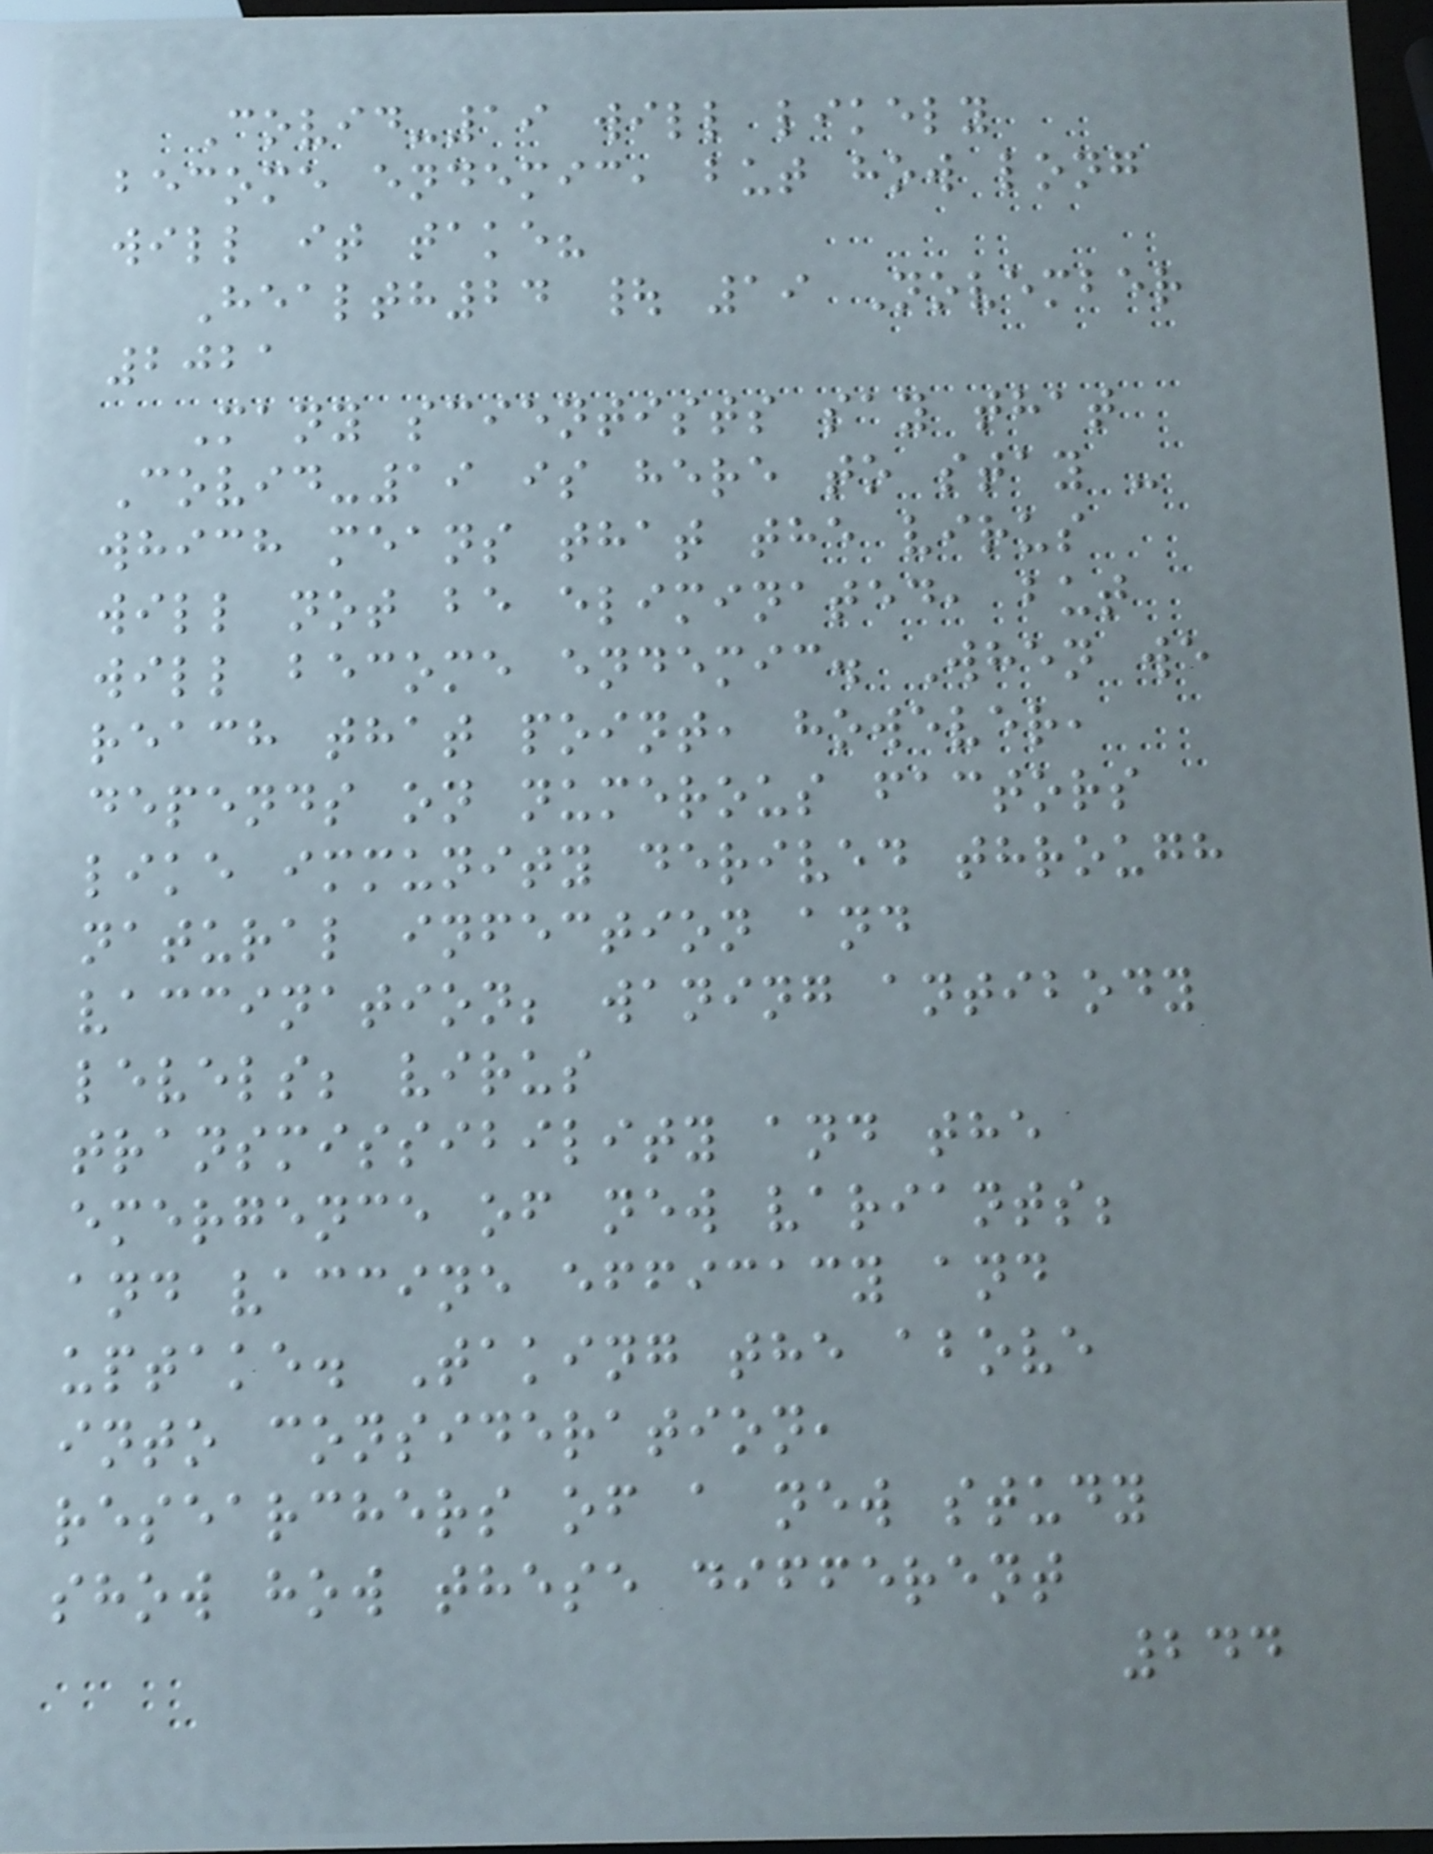Covid-19 will likely
become endemic, but how long
will it take?
Health24 | 19 November
2021
Many scientists say that
Covid-19 is here to stay -
which means that the virus
will not be eliminated, but
will become endemic. When we
reach that point, however,
depends on numerous factors
like immunity derived through
natural infection and
vaccination; waning antibody
levels; virus
transmissibility and the
emergence of new variants;
and vaccine efficacy and
uptake. Taking the above
into consideration,
researchers of a new study
show how these different
244
